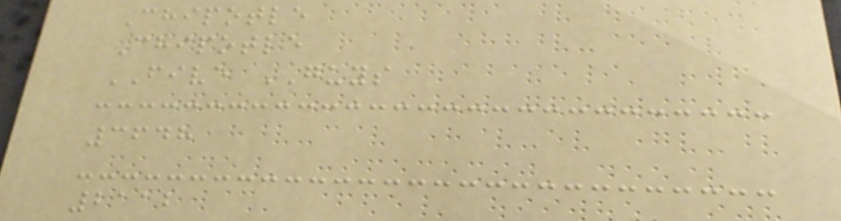Chipotle
Chipotle
FIVE GUYS
3648
2112
